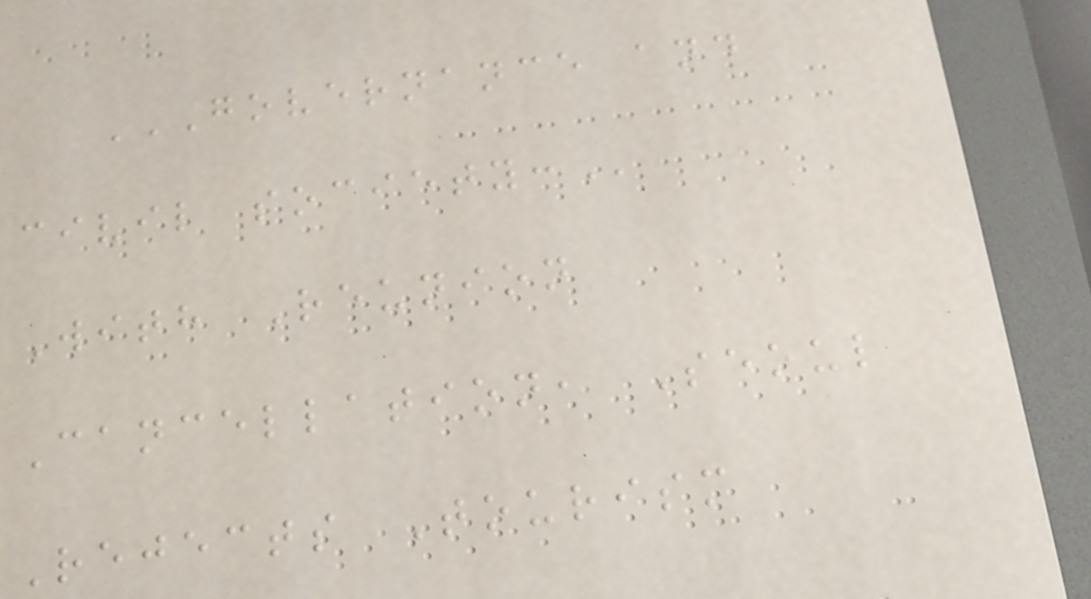GOVERNANCE AND
CIVIL SOCIETY:
With Reunion
Cancellation, Seoul
Rejects Tourism
